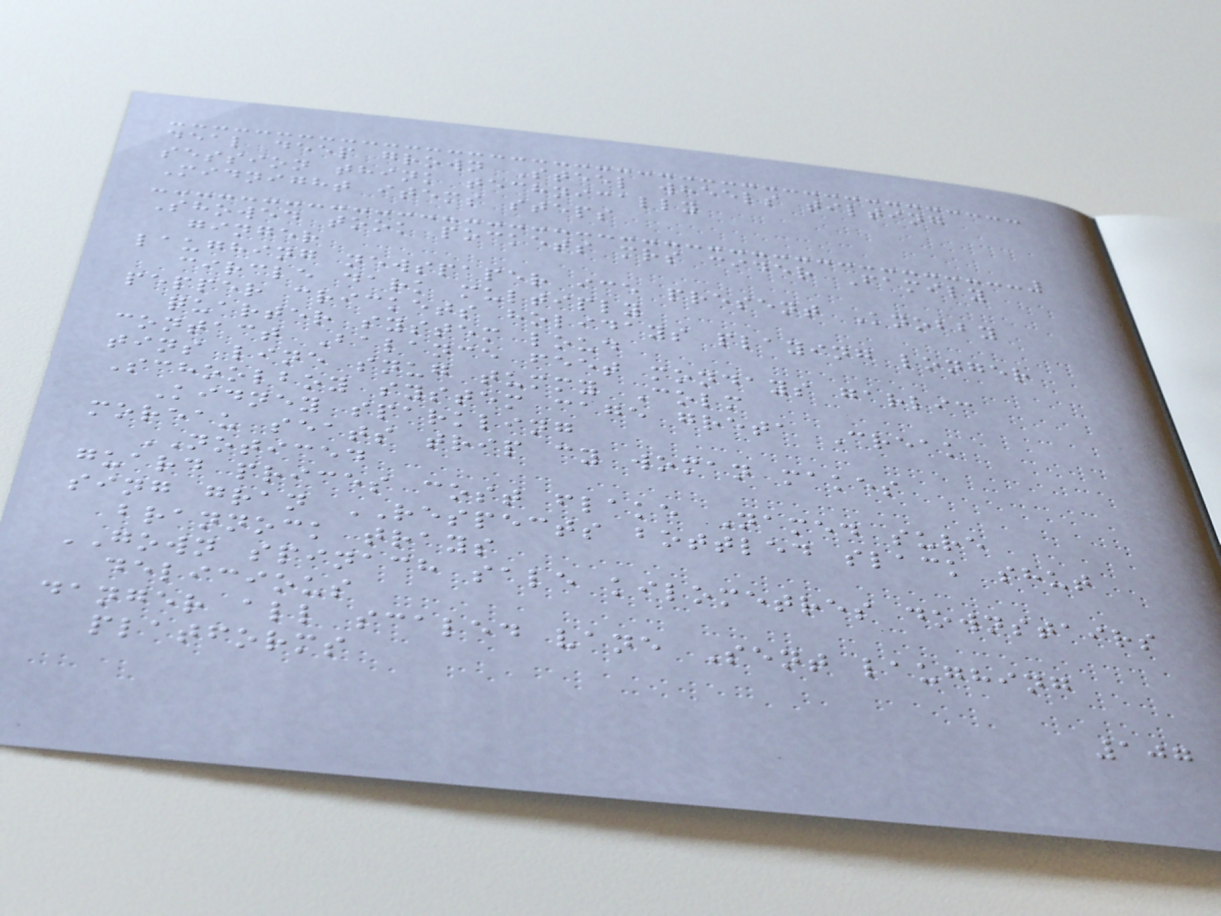deal deep grown Steel wheels tilting
session think technically
Midnight items steps
Showed took pockets mrs cider Family
ginger
laughing newspaper ice present Knobby
circle dark multiply
pepper crickets holidays playing longer
quarter system loud
contact Balance feet mondays garlic
tins line snug tummy Colm
Schoolboy system cage greta Creak
Kidney sparkling
moreau seats trip cy woman makes
NOTICED
guard prices cost flake Named sure
sing gran RESPECTS bottled slack shut
brannock trays
GOWN spinach sale kilometres downstairs
delicious
danger all scaled vane Sent laughing
platforms
107
